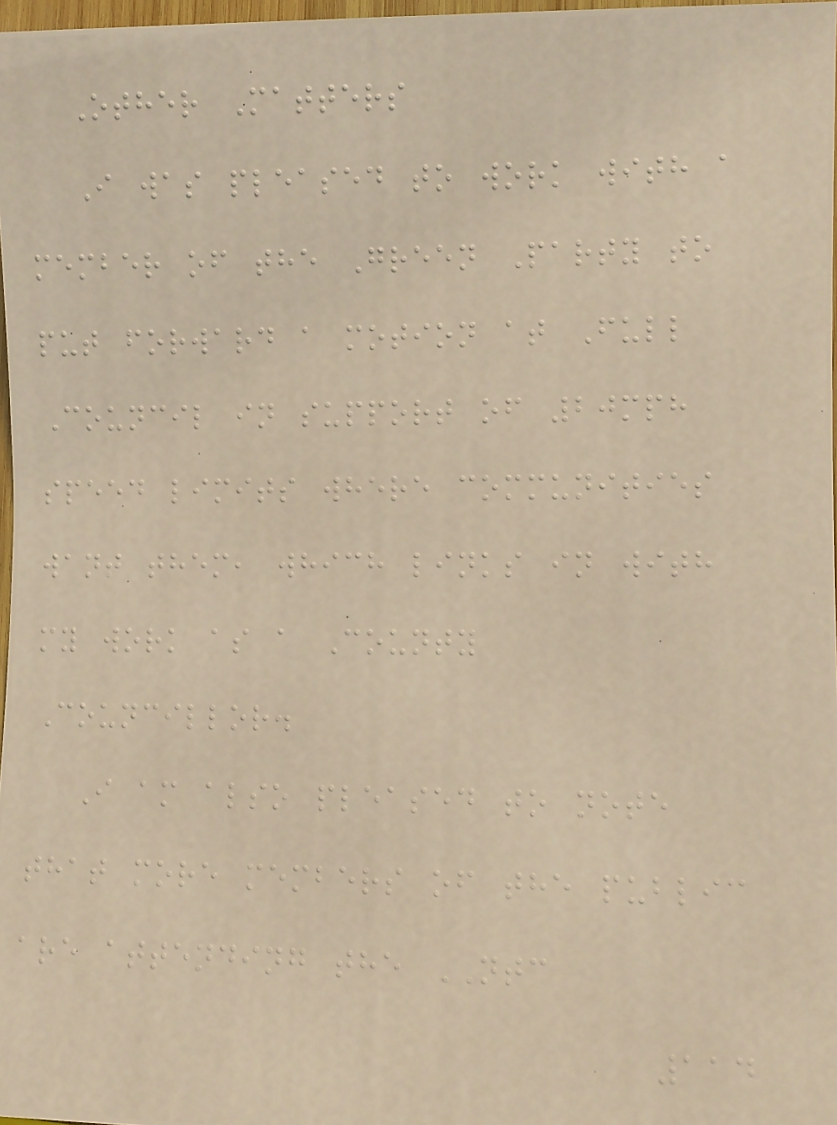Other Matters
I was pleased to work with a
member of the Green Party to
put forward a motion at Full
Council in support of 20mph
speed limits where communities
want them, which links in with
my work as a County
Councillor.
I am also pleased to note
that more members of the public
are attending the NTC
114
